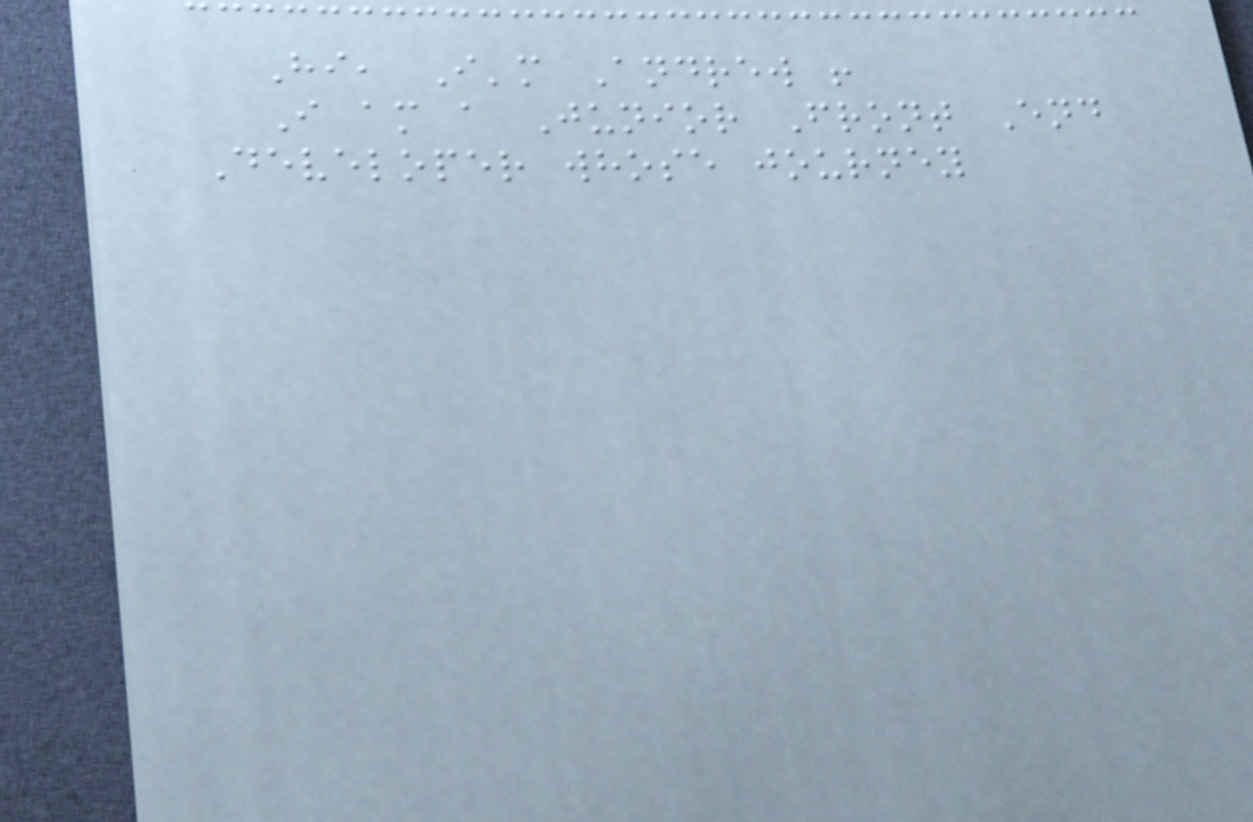Hi, I'm Andrew !
I am a Junior Front End
Developer whose journey
